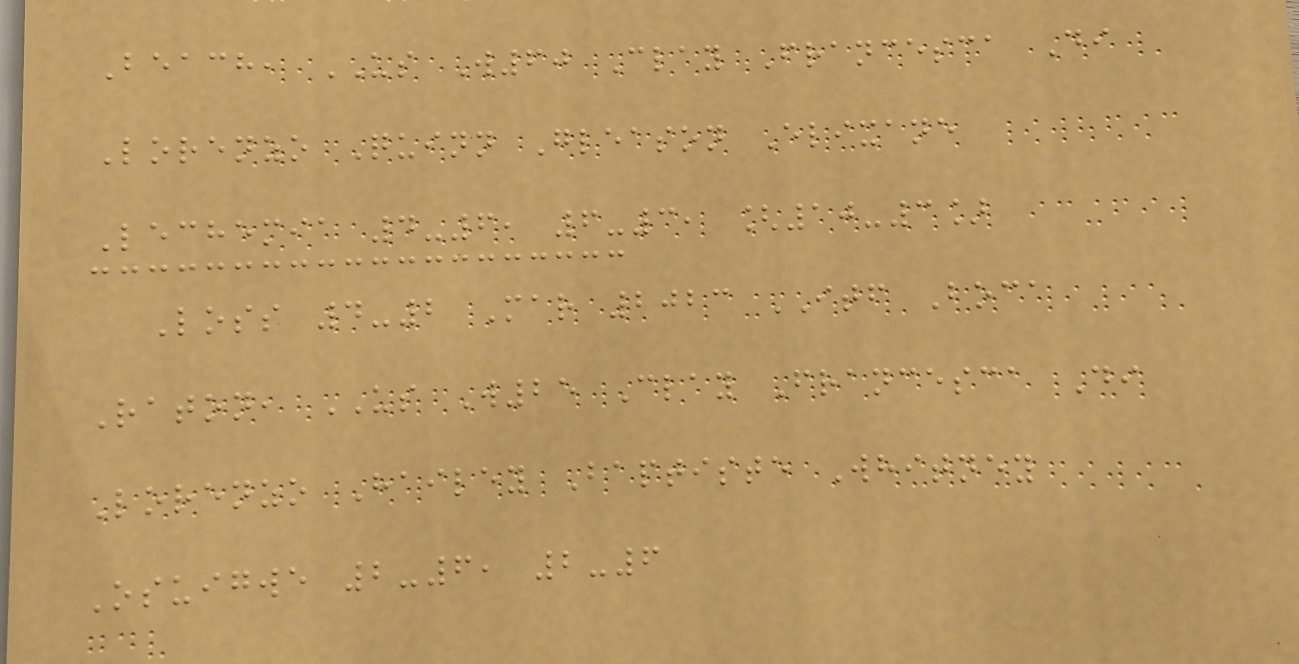Beach, US W60 Clay Francesca Di
Lorenzo Quinn Gleason Elixane
Lechemia 4-6, 6-3, [10-3]
Loss 4-2 Mar 2023 ITF Boca
Raton, US W25 Clay Francesca Di
Lorenzo Hailey Baptiste Whitney
Osuigwe 2-6, 2-6
